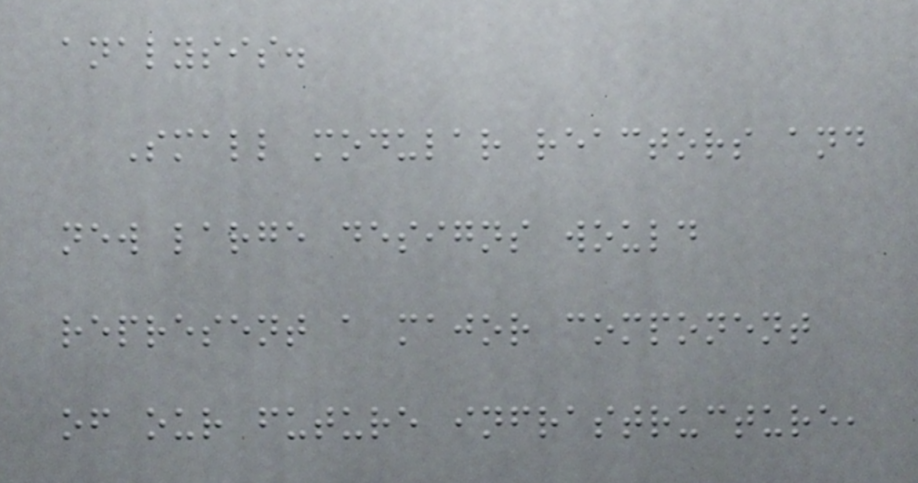analysis.
Small modular reactors and
new large designs would
represent a major component
of our future infrastructure,
